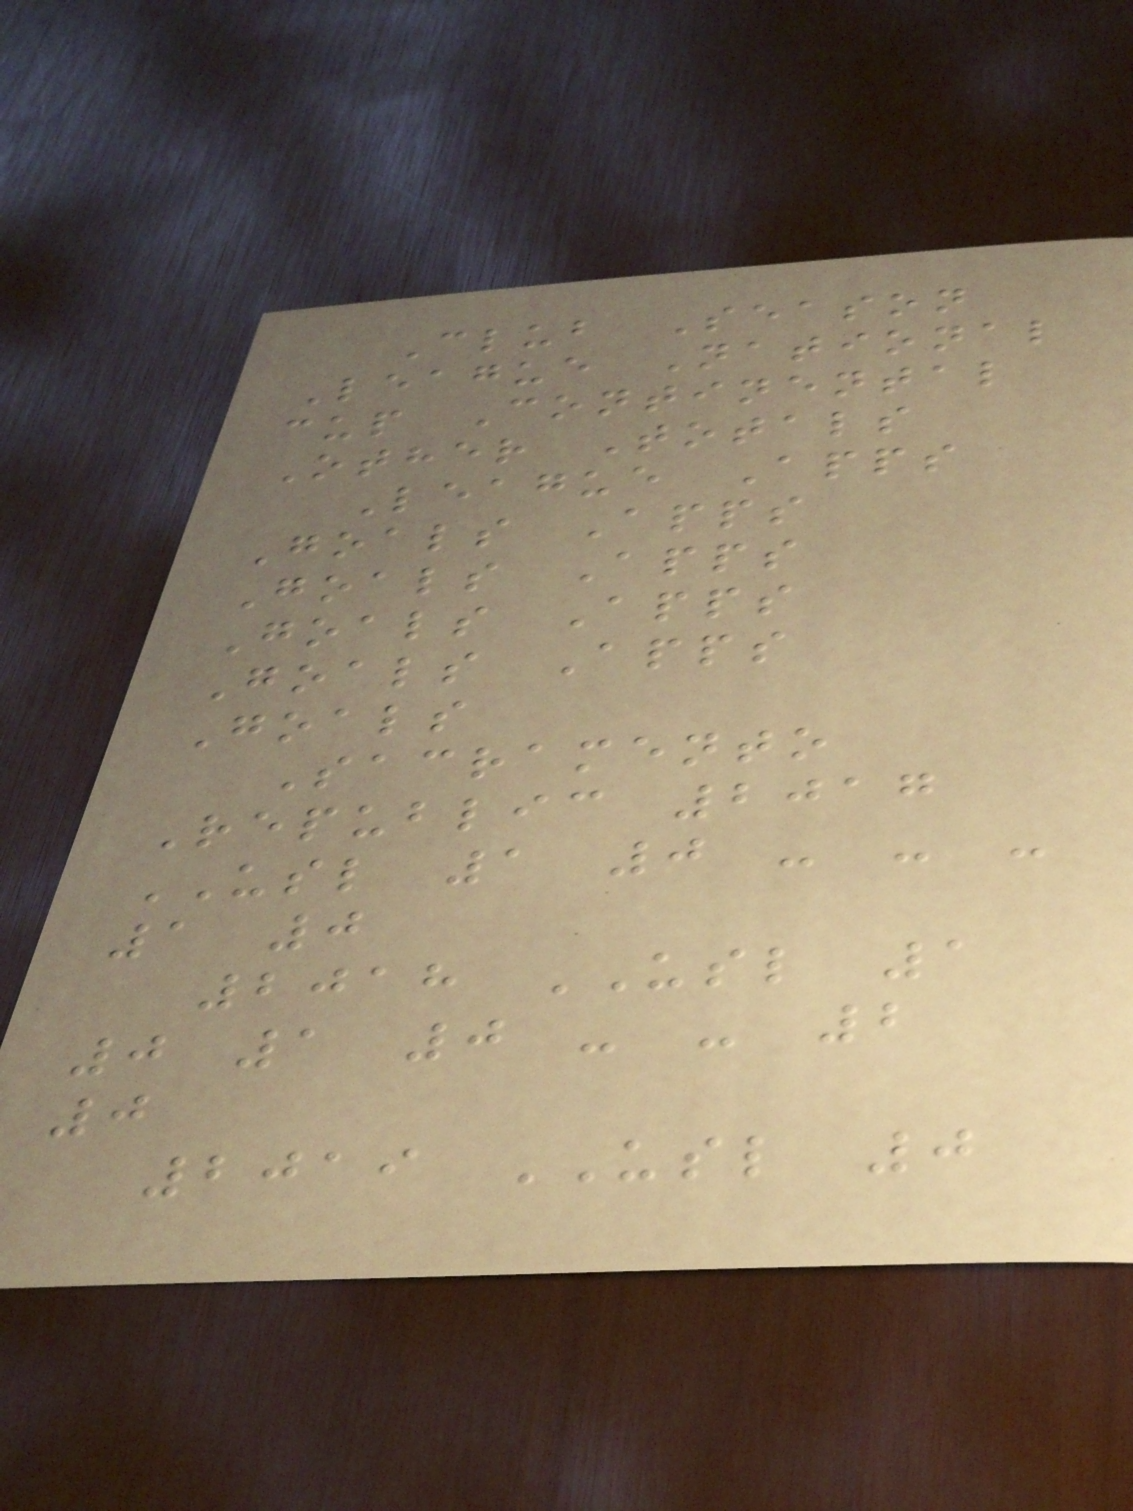Club Season
League National
cup Continental
Other Totals
League Apps
Goals Apps
Goals Apps
Goals Apps
Goals Apps
Goals
Sacramento
Republic 2017
USL 1 0 - - -
1 0
2018 USL 1
0 1 0 - - 2
0
2019 USL 0
